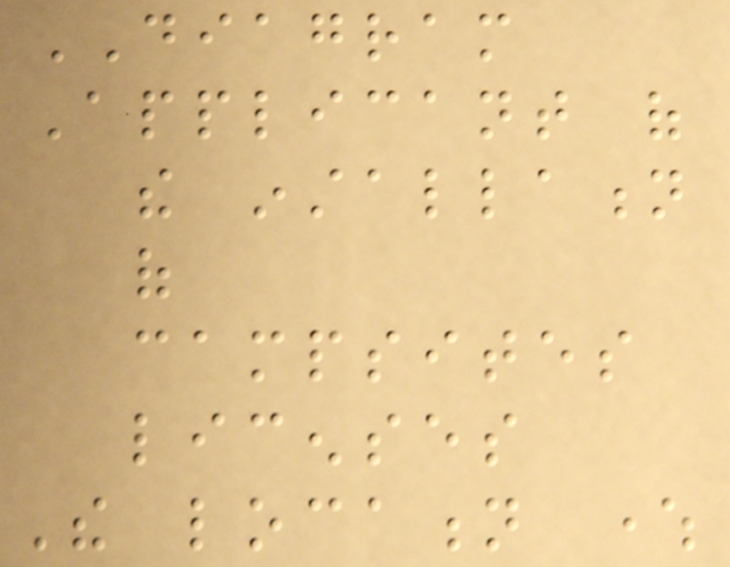DIAGRAM
Applicant of
the installation
of
campsites
licenses
The location where
